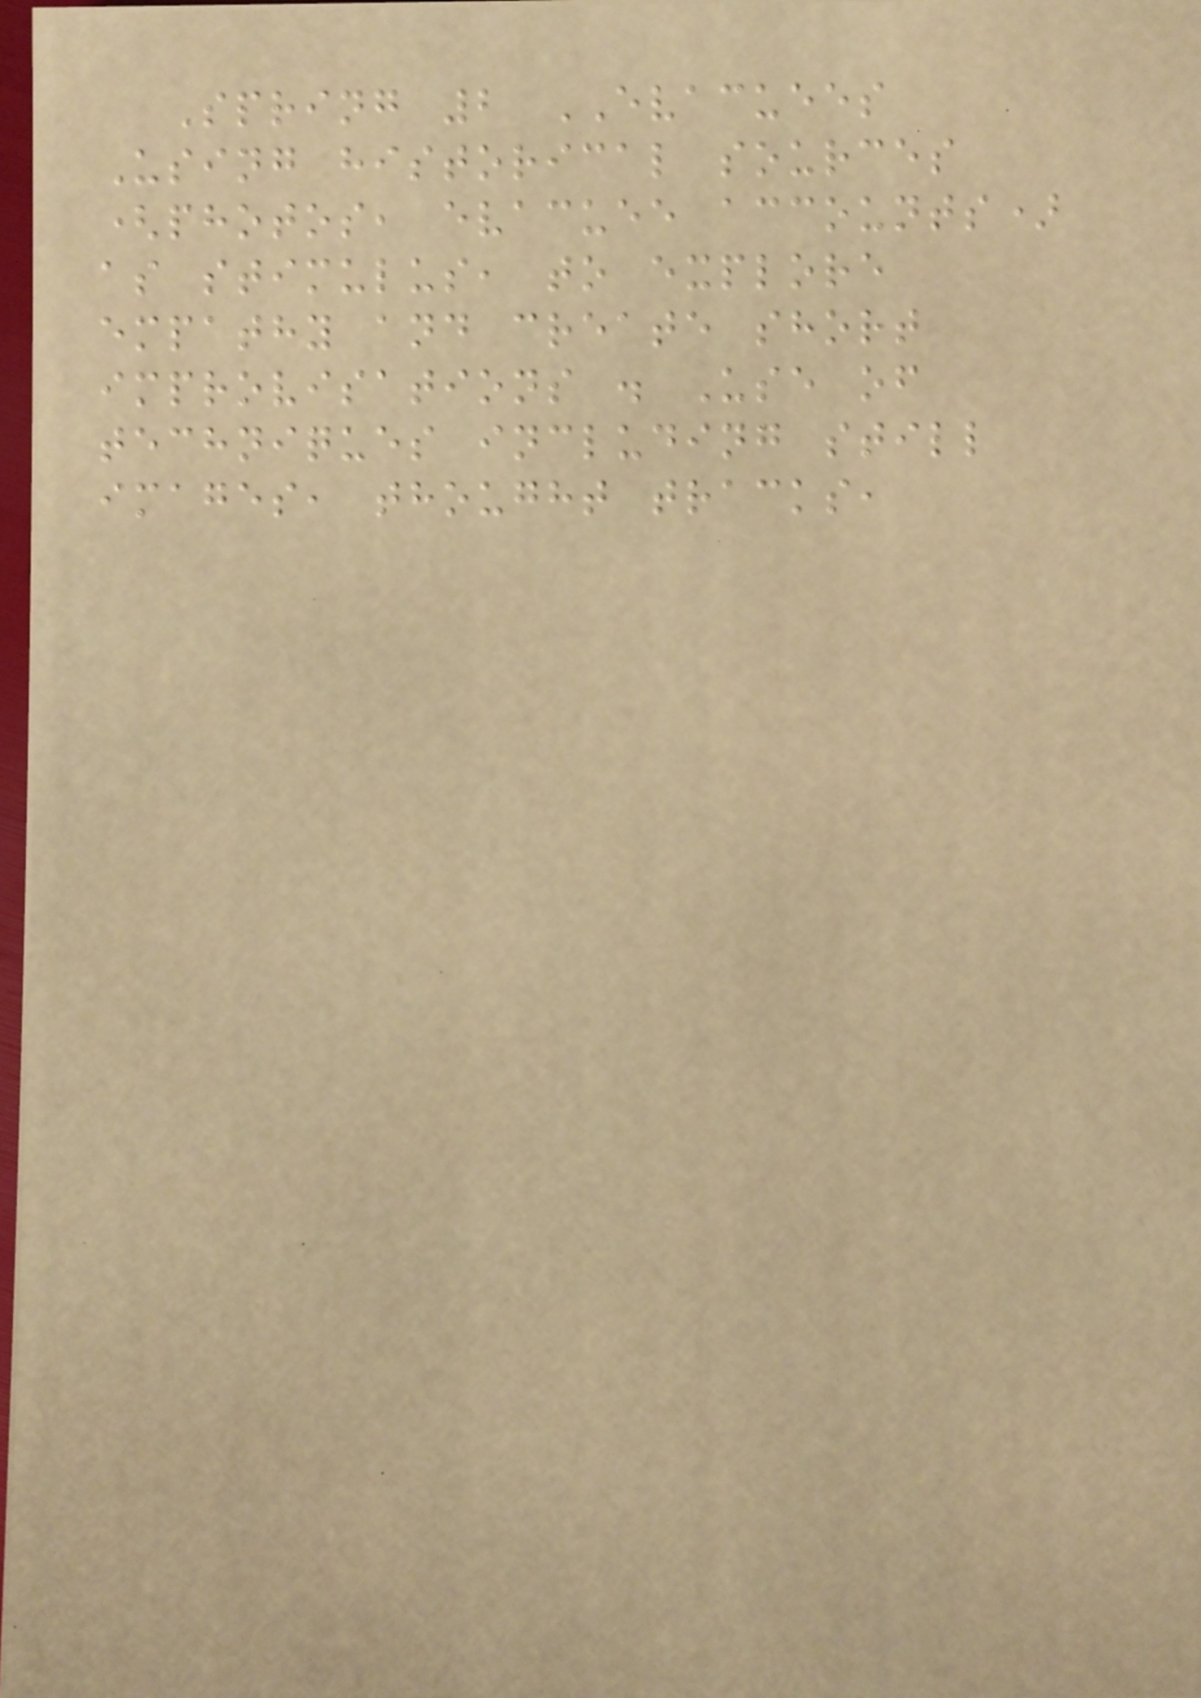Spring 2 EVACUEES
Using historical sources
(photos, evacuee accounts)
as stimulus, to explore
empathy and create short
improvisations . Use of
techniques including still
images, thought tracks,
